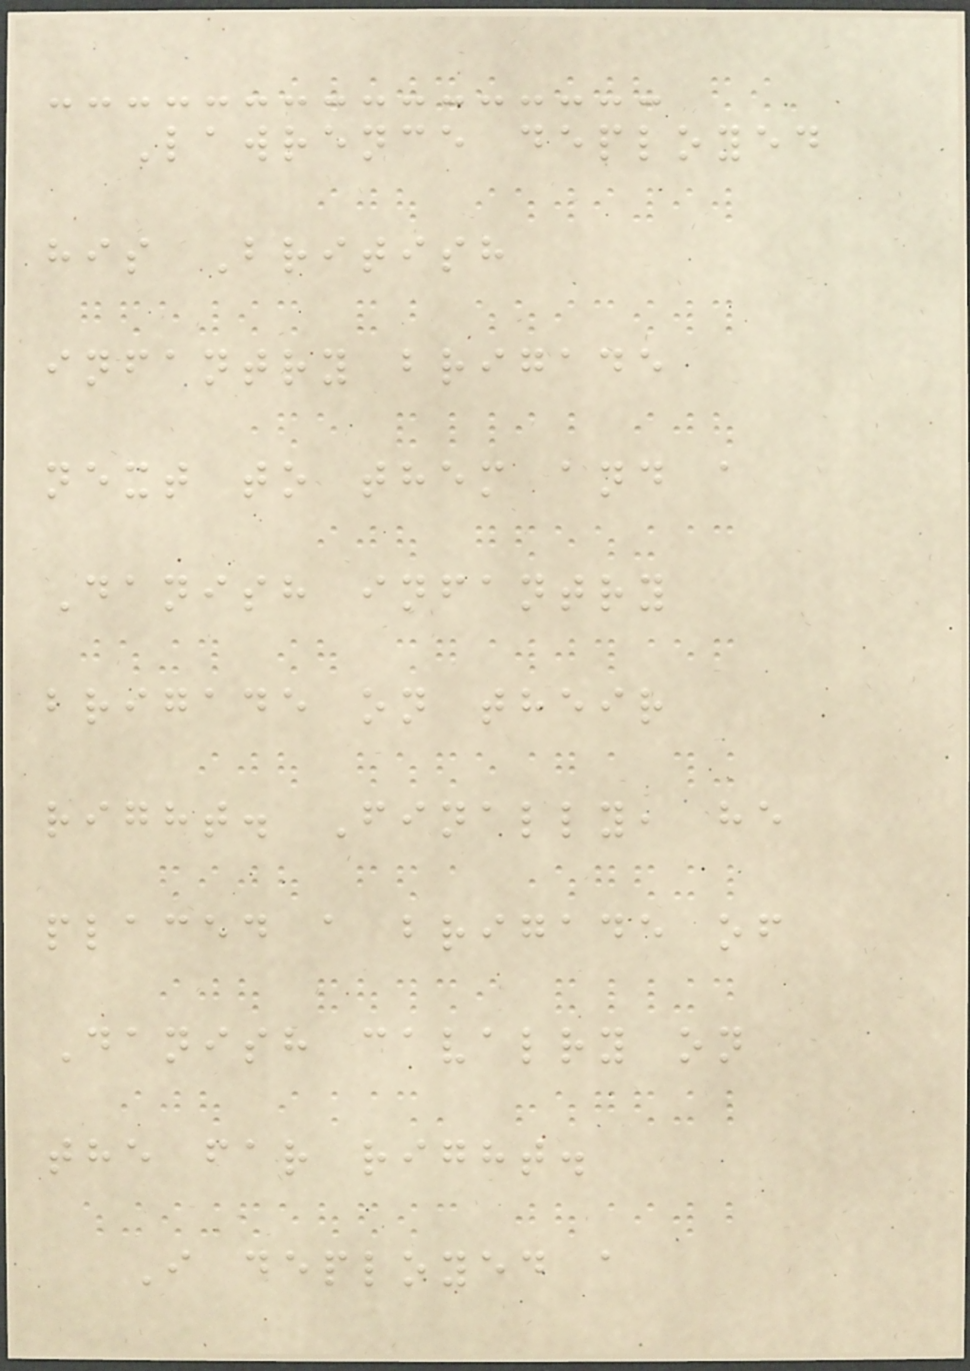Lawrence deployed
his British
infantry brigade
next to them and a
Danish infantry
brigade on their
right. Finally, he
placed a brigade of
Danish cavalry on
the far right.
I deployed a
